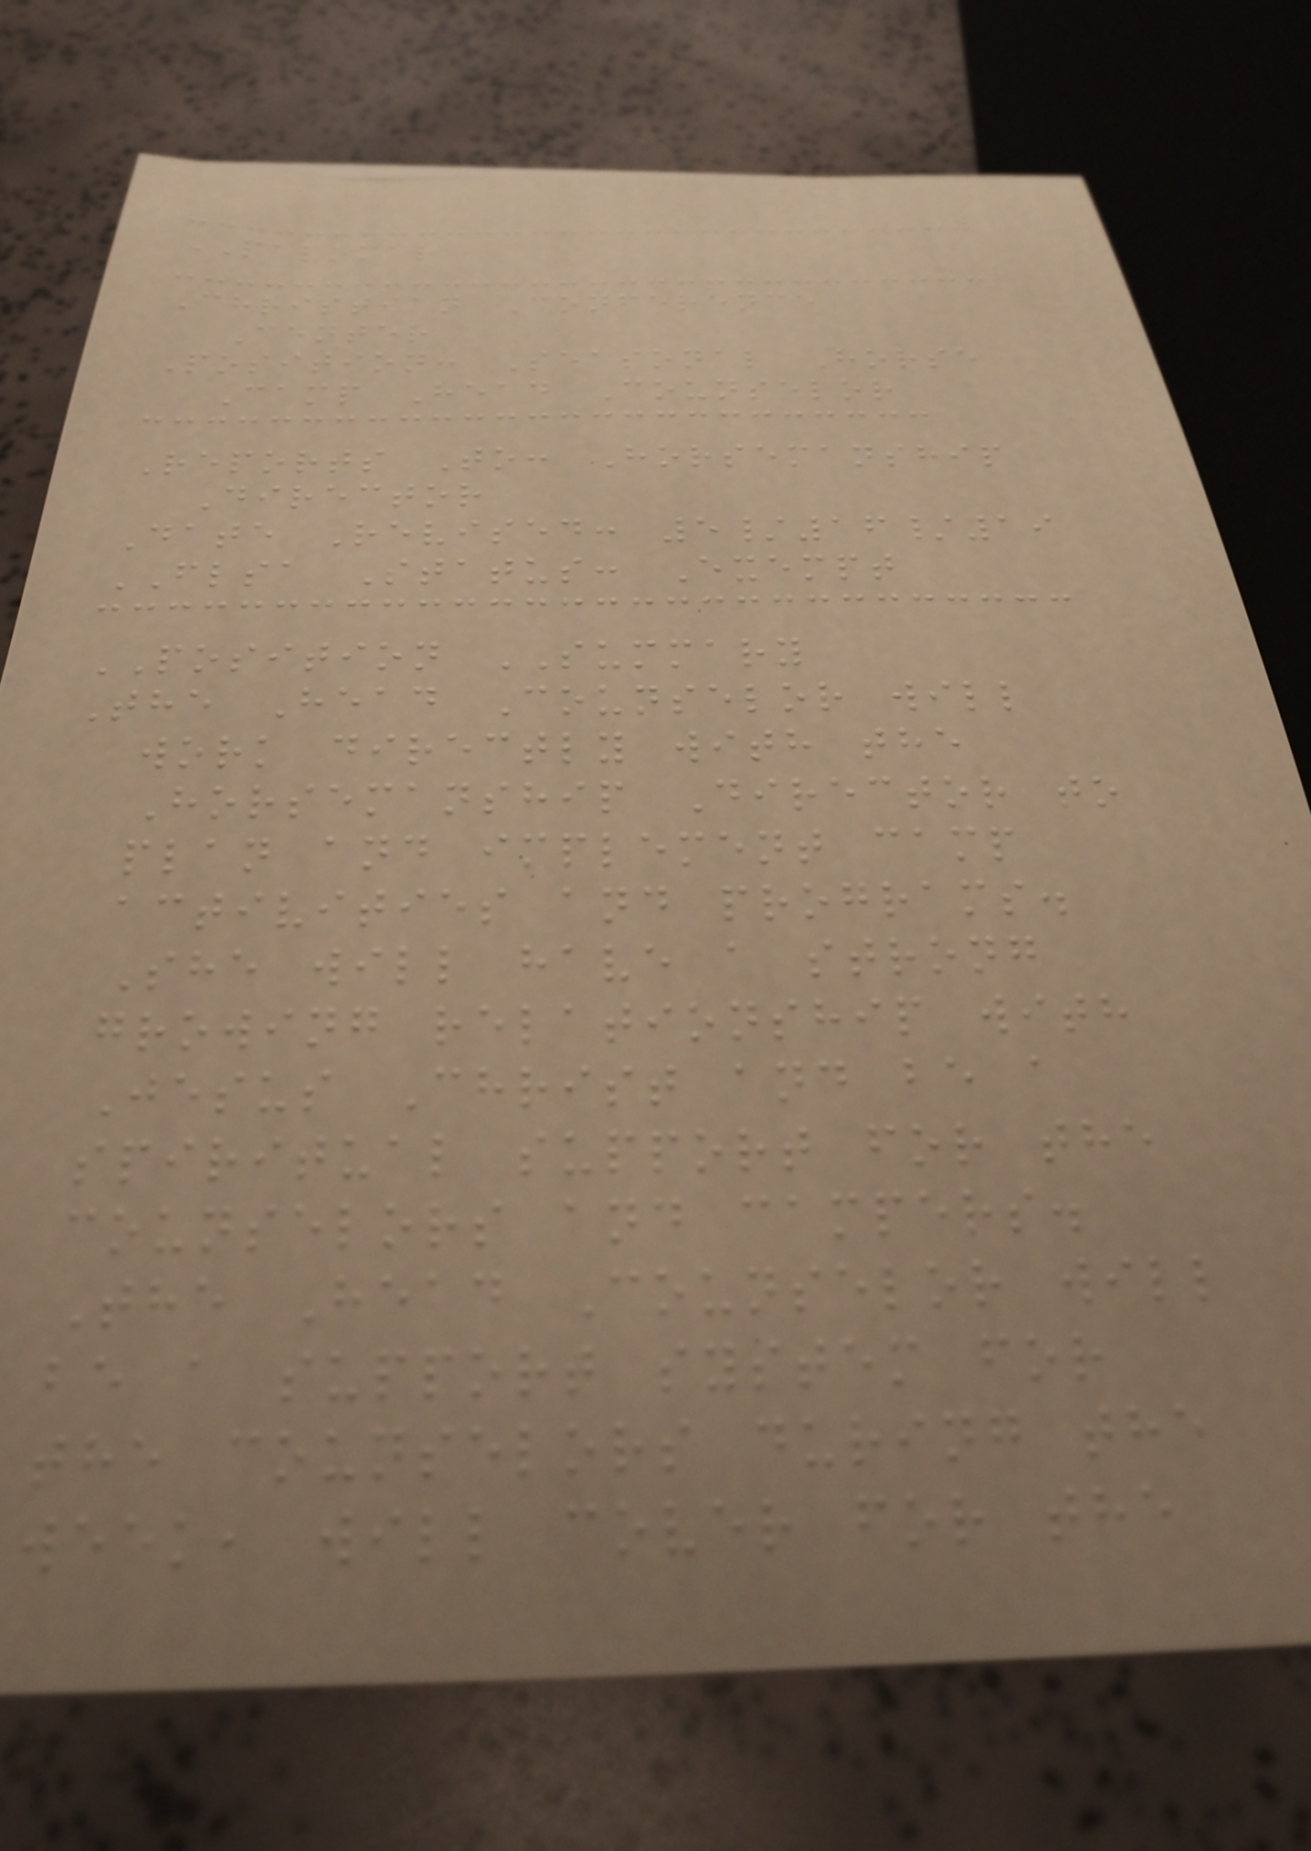PALOMAR
Christian Conference
Center
Position: Seasonal Horse
Camp Head Counselor
Reports To: Horsemanship
Director
Date Revised: 5/16/19
FLSA Status: Exempt
POSITION SUMMARY
The Head Counselor will
work directly with the
Horsemanship Director to
plan and implement camp
activities and programs.
She will have a strong
growing relationship with
Jesus Christ and be a
spiritual support for the
counselors and campers.
The Head Counselor will
be a support system for
the counselors during the
week, will cover for the
